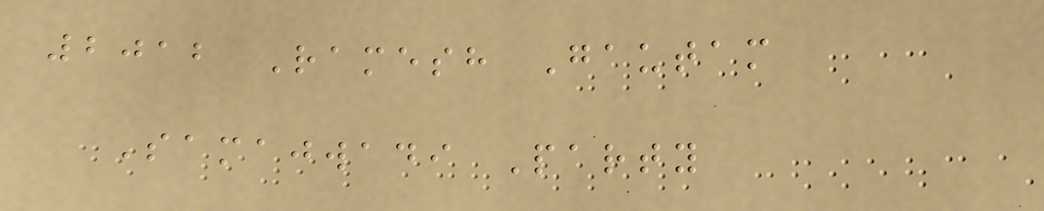2012 Ramesh Gautam
Samajwadi Party
